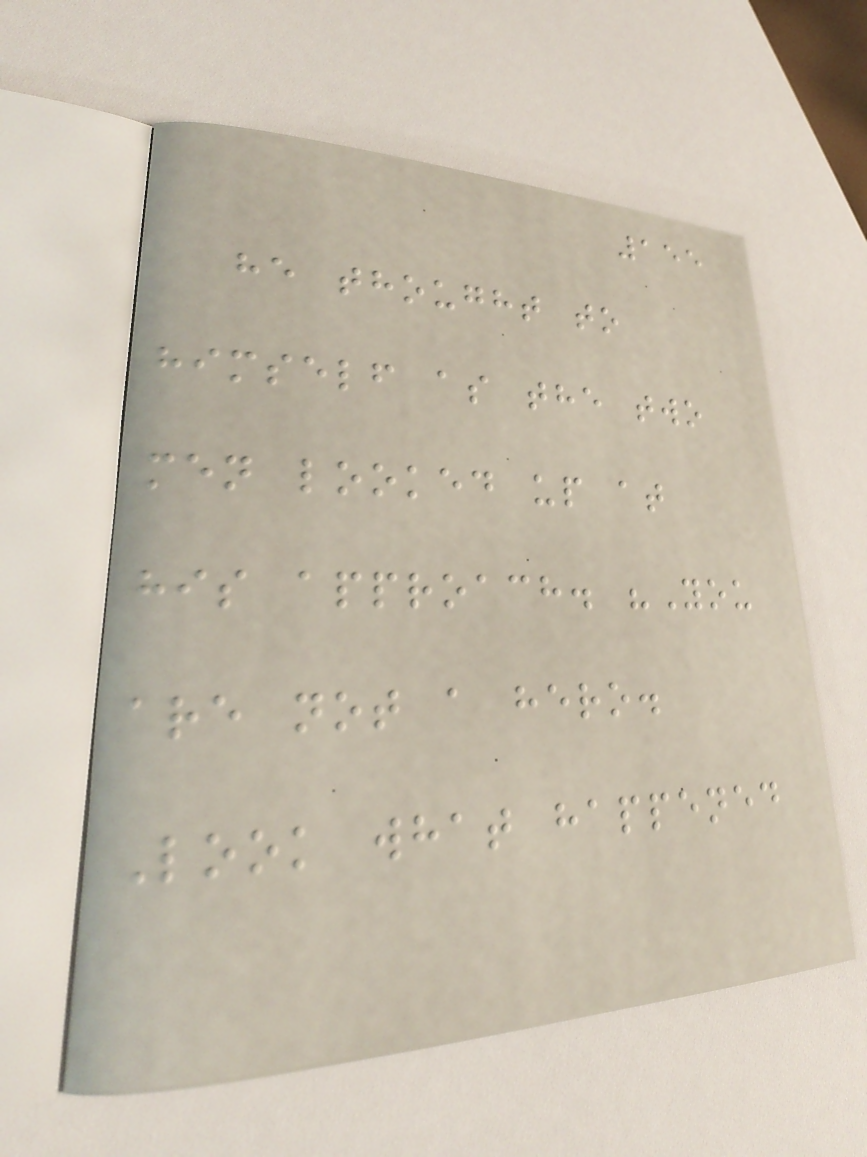155
he thought to
himself as the two
men looked up at
his approach. "You
are not a hero.
Look what happened
